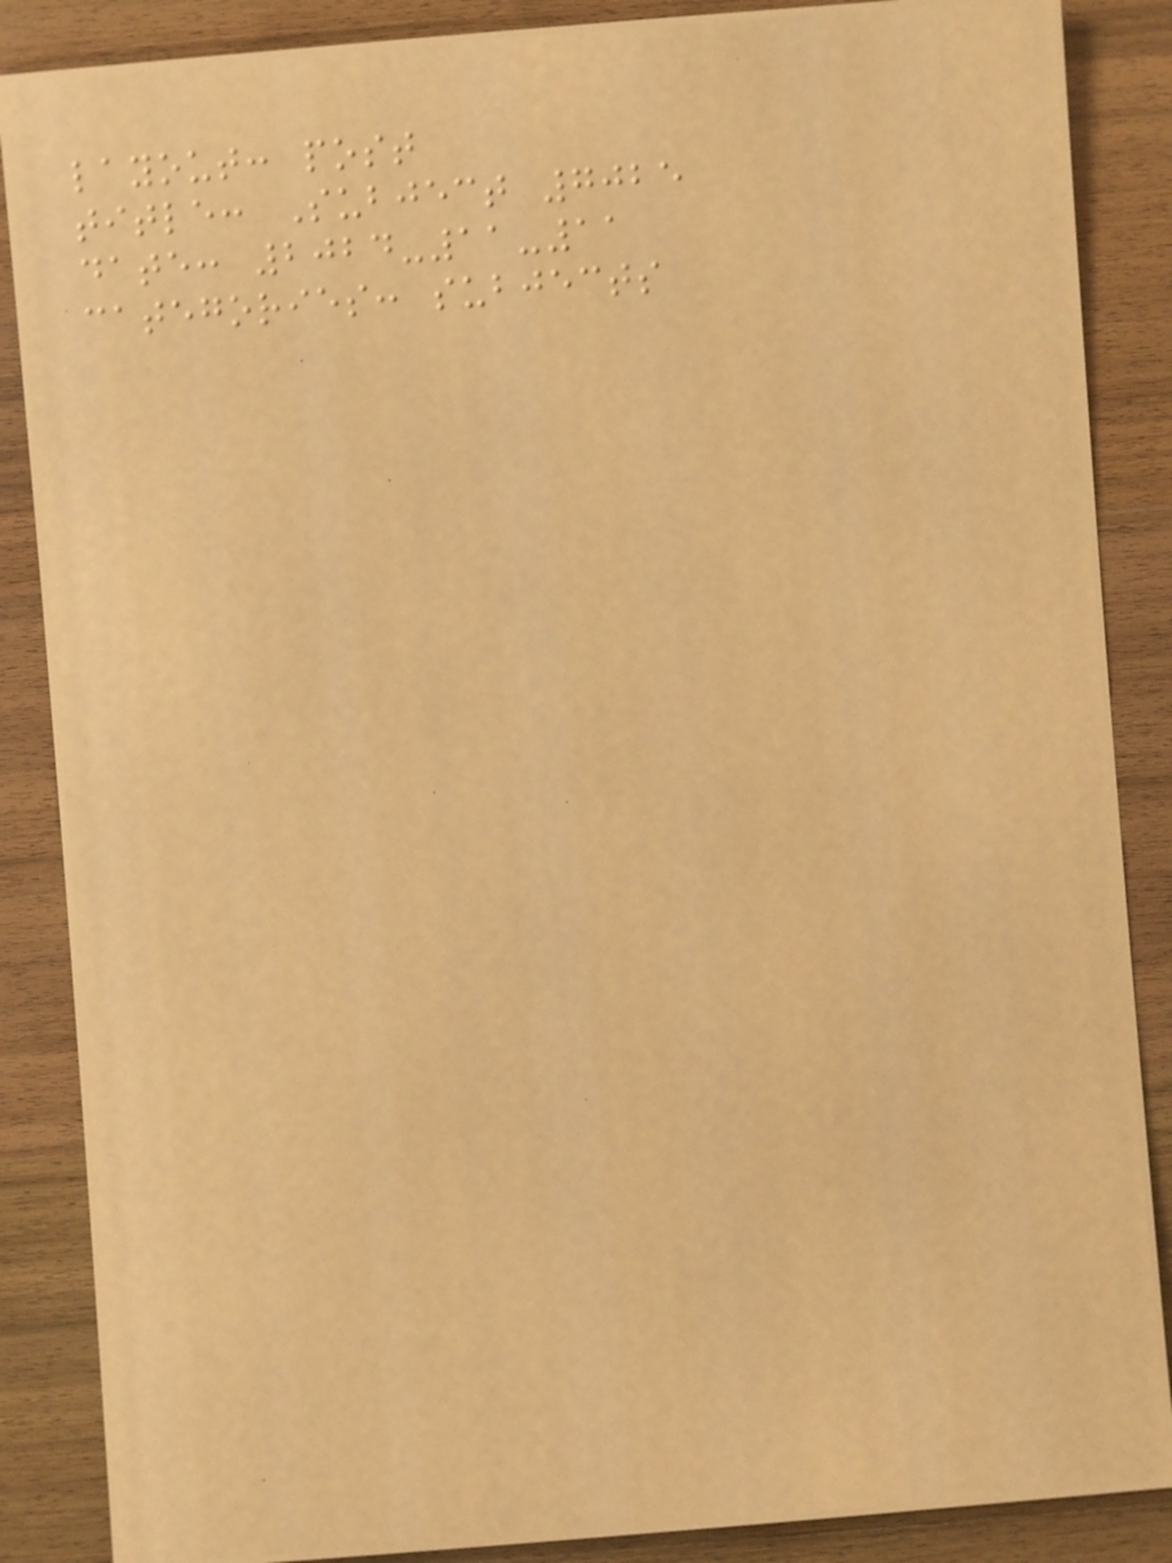layout: post
title: Subject 7025
date: 2024-11-11
categories: subjects
